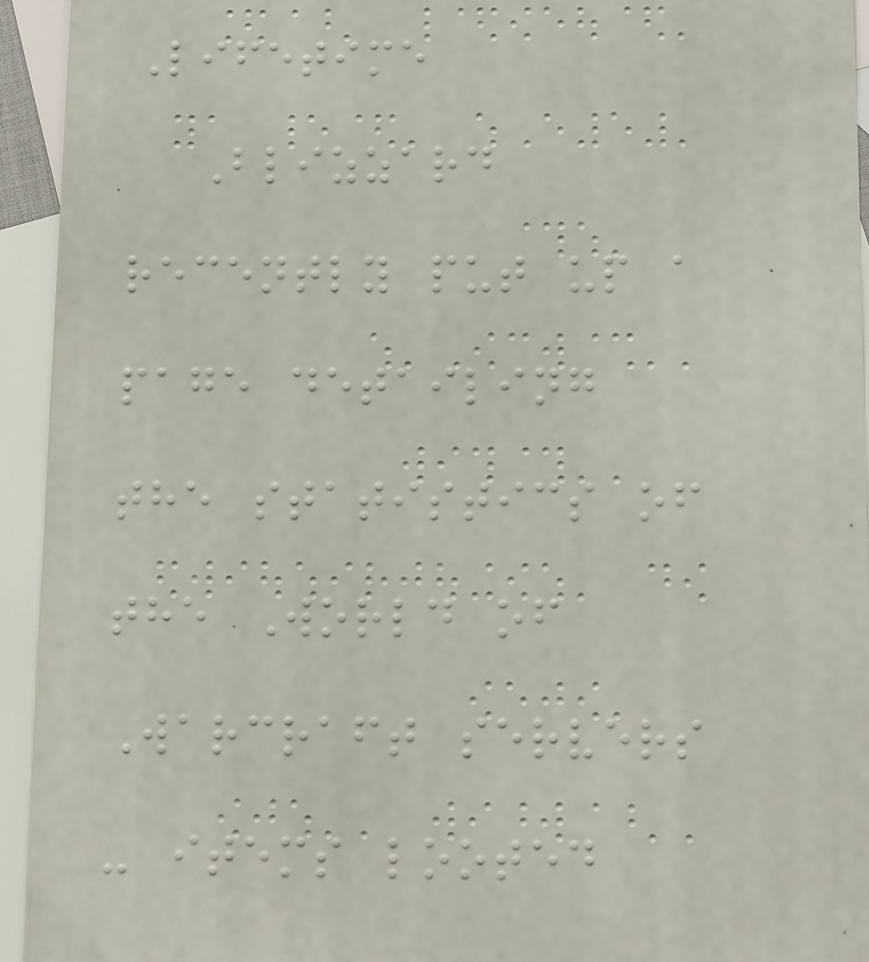Lifetime
Blizzard
recently put up a
page detailing
the statistics of
the World of
Warcraft servers
- items looted
